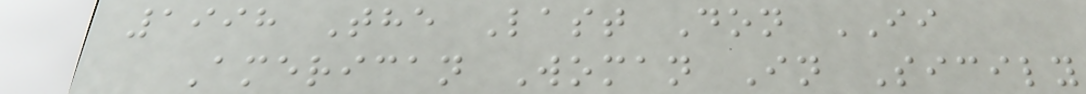1998 The Last Don II
American Woman In Sicily
